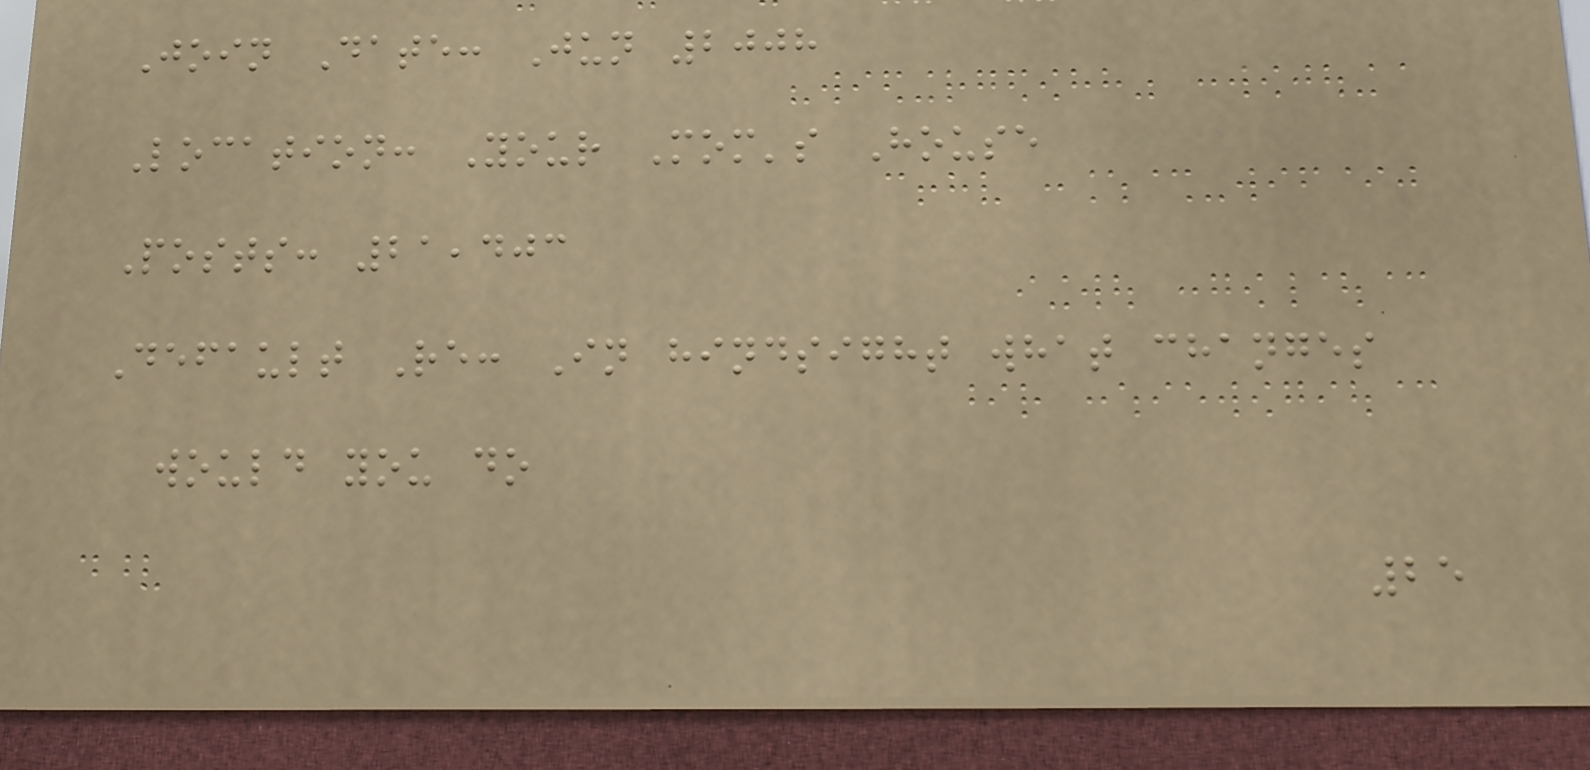Join Date: Jun 2008
Location: Your Mom's House
Posts: 21,403
Default Re: In hindsight what changes
would you do
25
